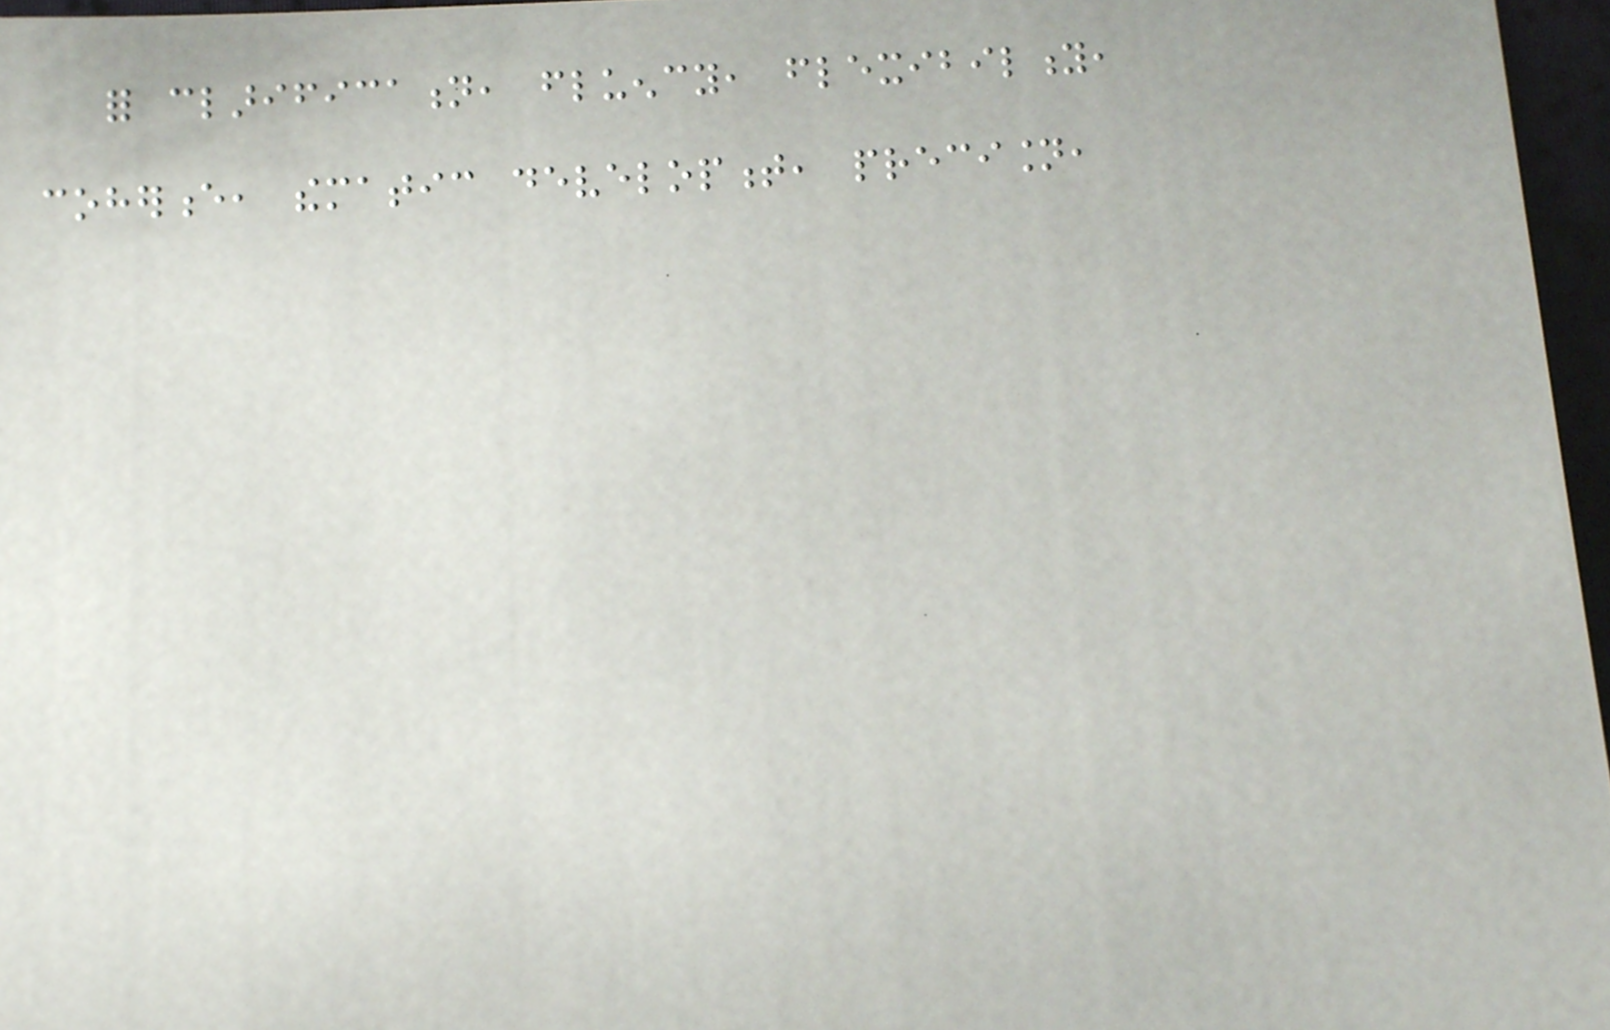for clarification, fluency, flexibility,
coherence, thematic development, precision,
